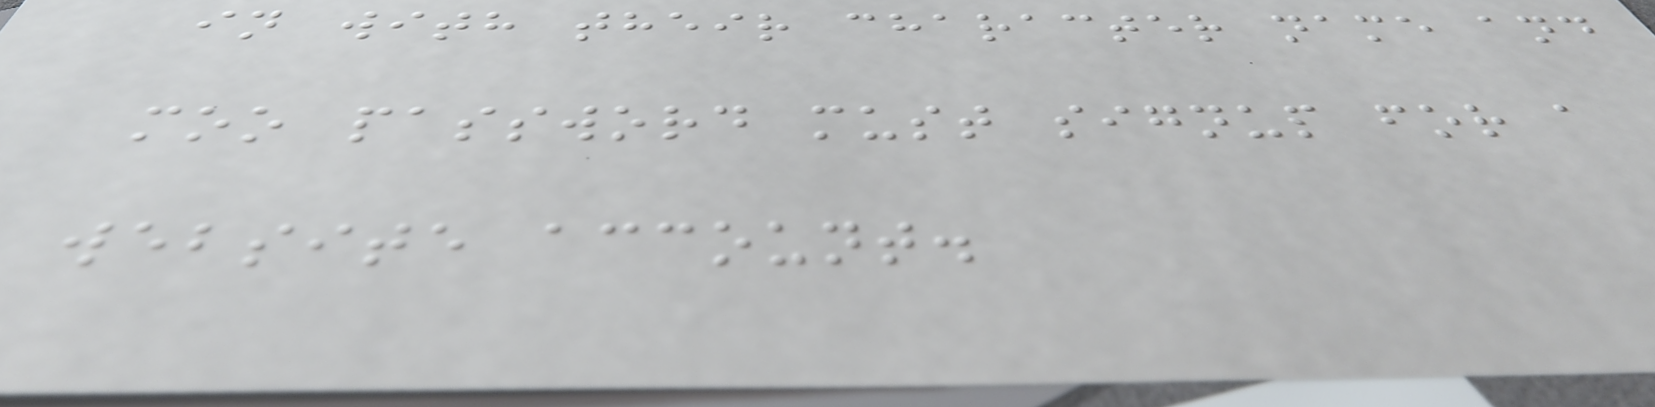in with their character name and
moo password must signup for a
website account.
